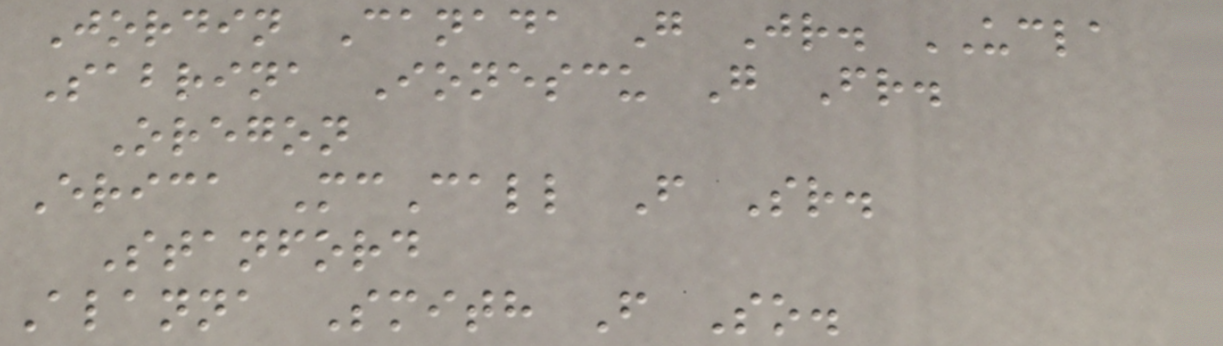Jordin Canada G Jr. UCLA
Sabrina Ionescu G Fr.
Oregon
Erica McCall F Sr.
Stanford
Alanna Smith F So.
